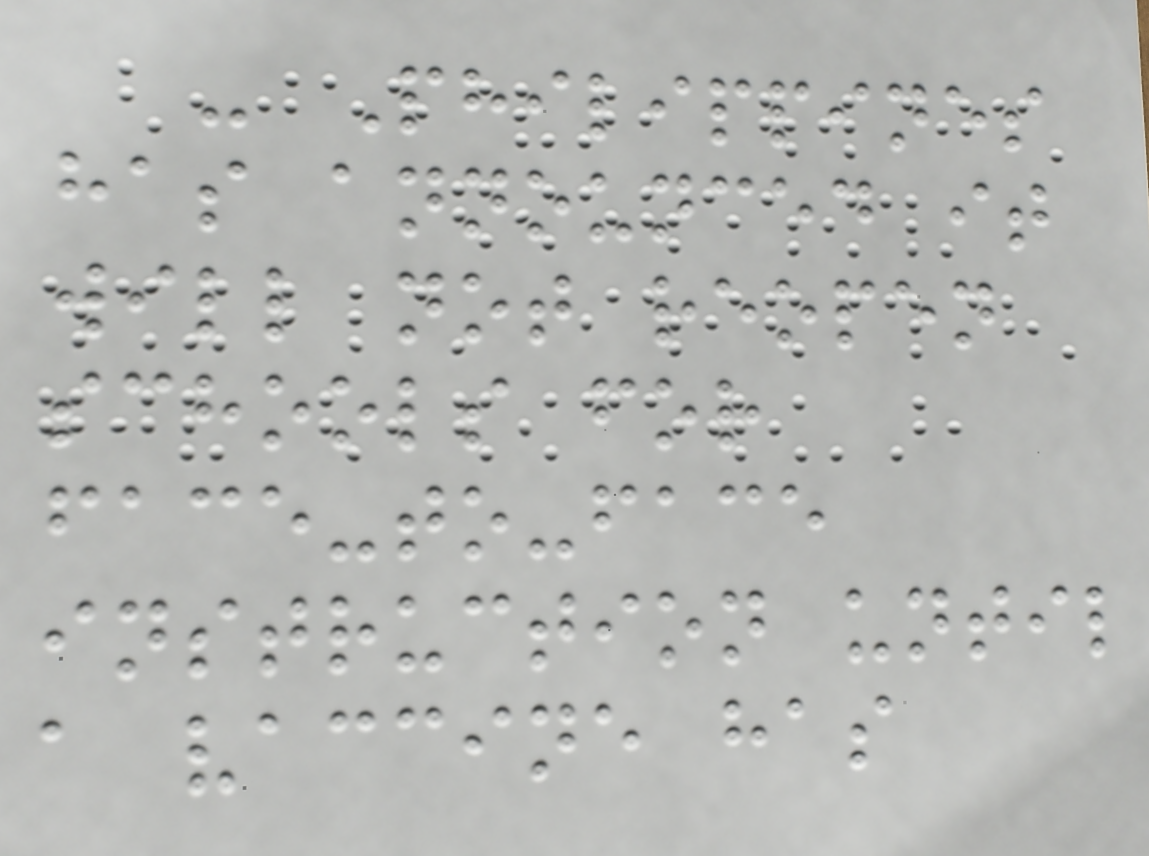- Philippines
has announced it
will not reopen
schools for
face-to-face
instruction until
a vaccine has
